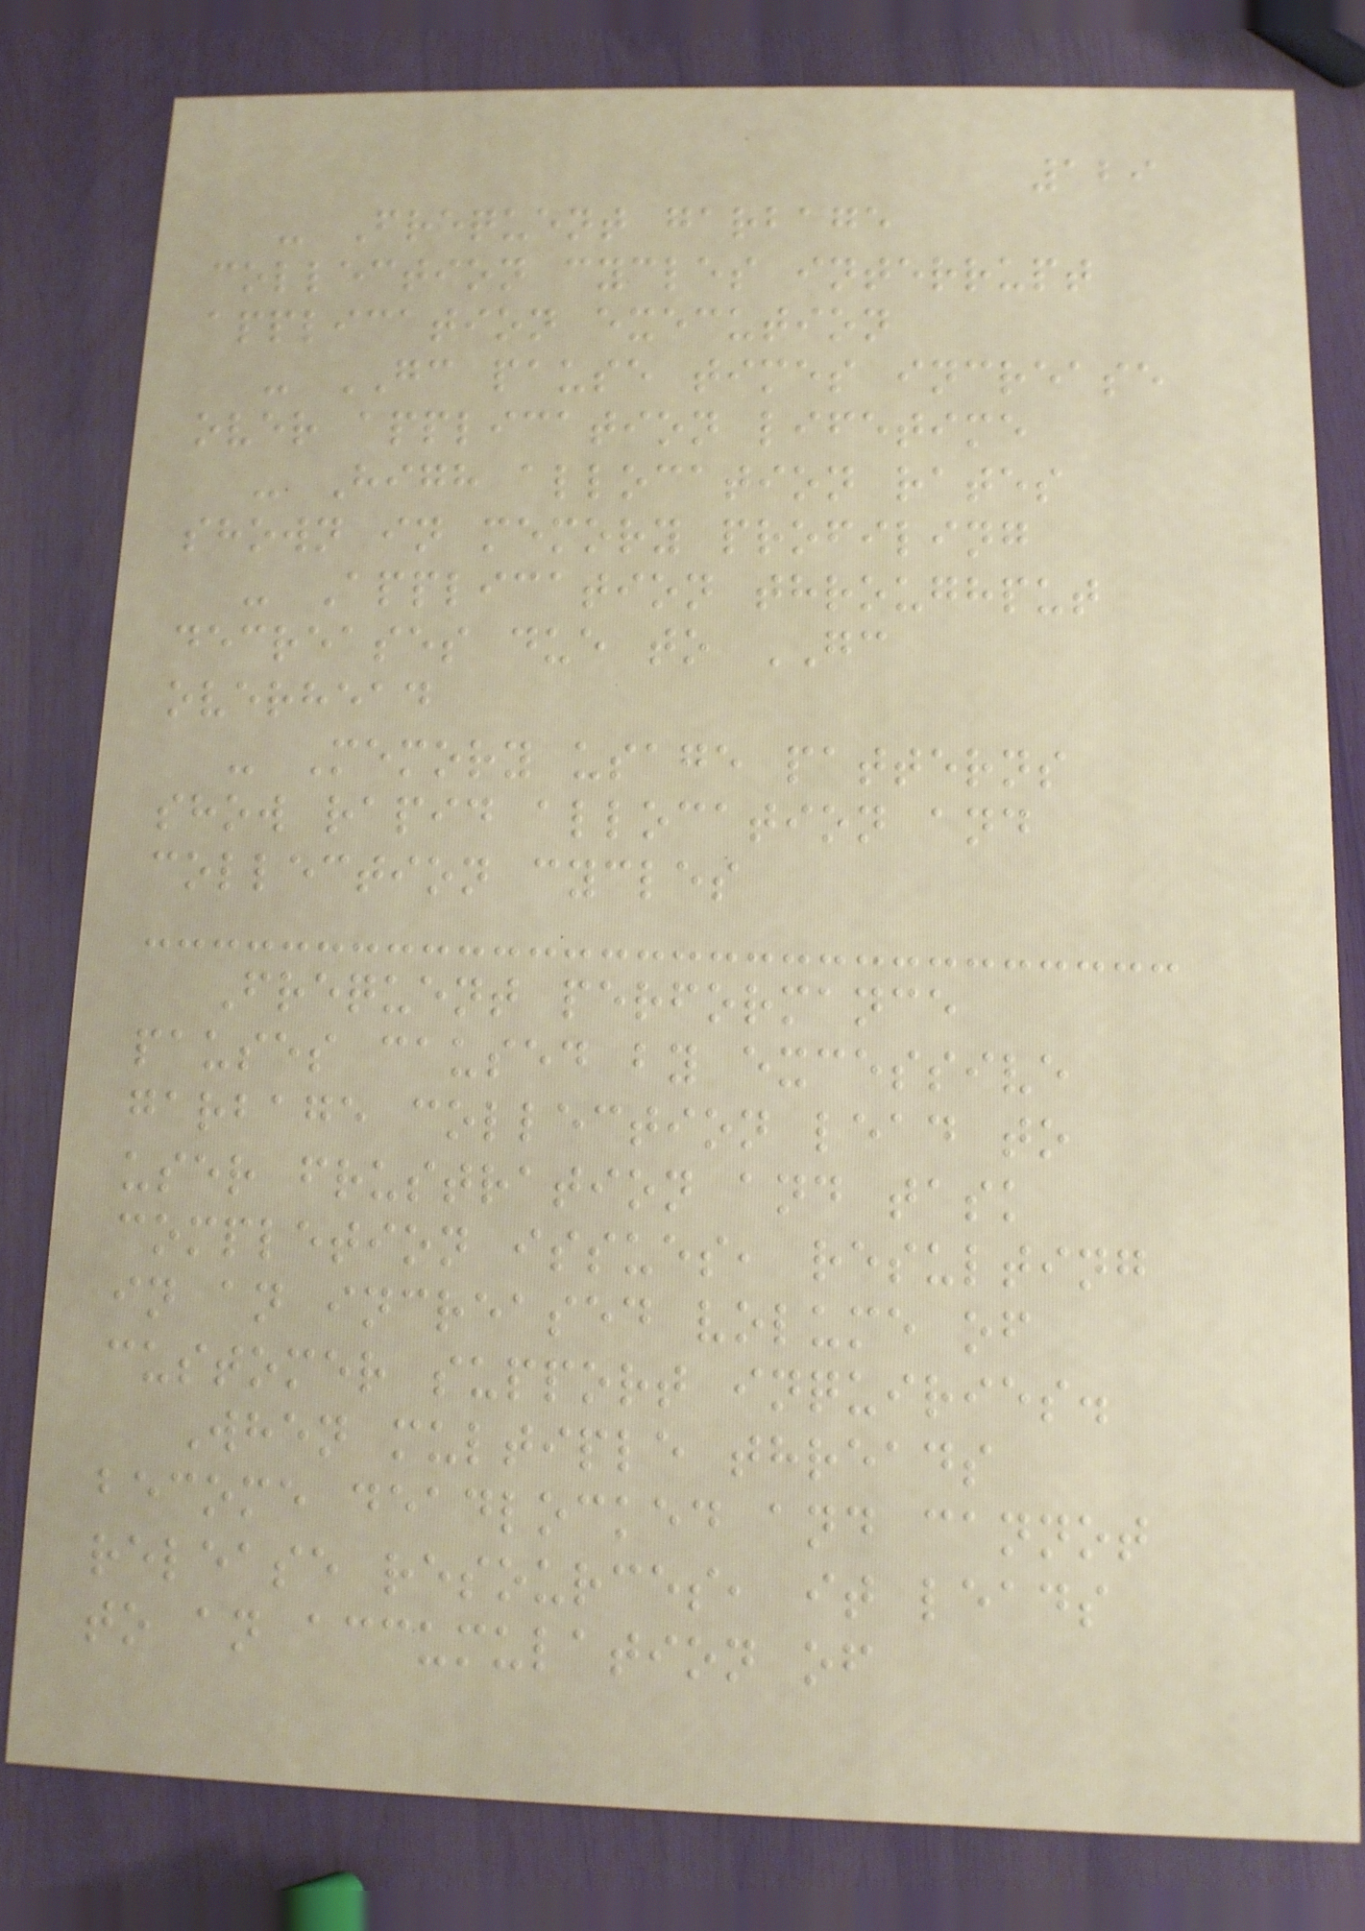129
- Frequent garbage
collection cycles interrupt
application execution
- GC pause times increase
over application lifetime
- High allocation rates
shown in memory profiling
- Application throughput
decreases due to GC
overhead
- Memory usage patterns
show rapid allocation and
collection cycles
Frequent performance
pauses caused by excessive
garbage collection lead to
user frustration and task
completion issues, resulting
in an increased volume of
customer support inquiries.
When multiple threads
become deadlocked and cannot
release resources, it leads
to an accumulation of
